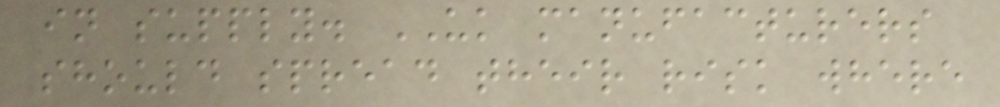in supply. UK manufacturers
should spread their risk where
